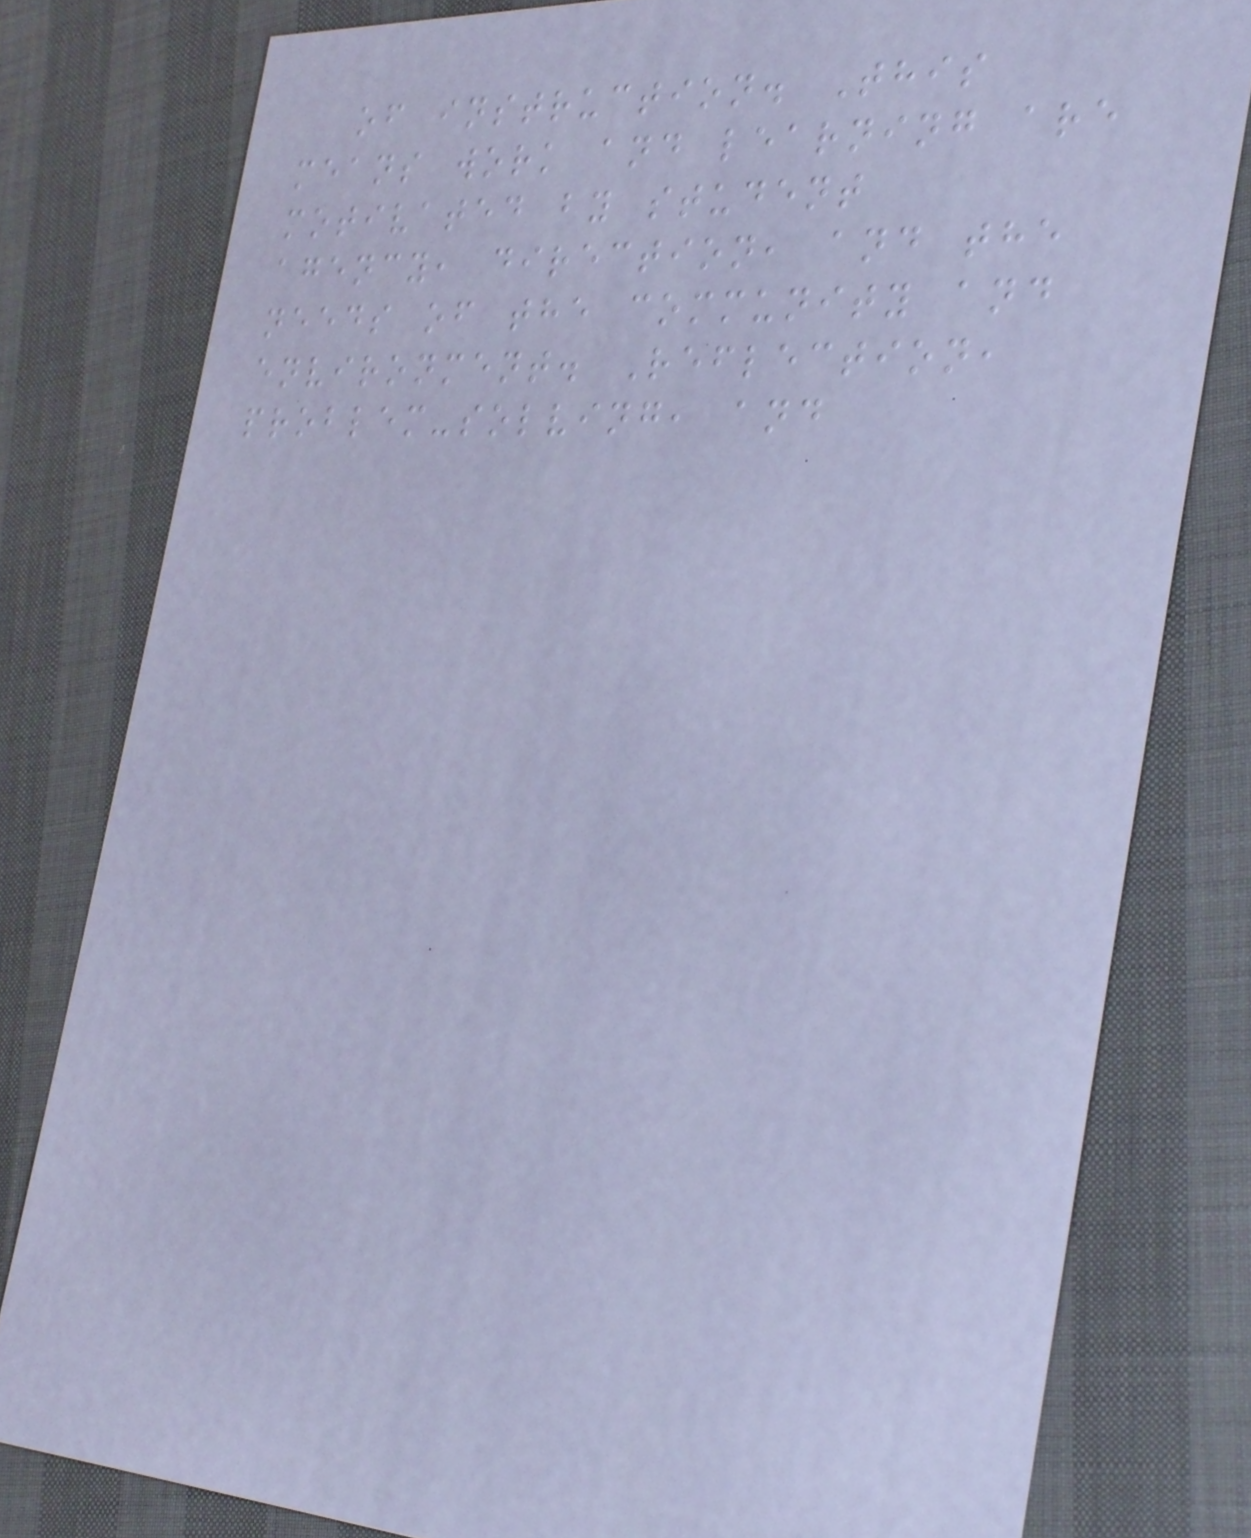of instruction. This
means work and learning are
motivated by student
agency, direction, and the
needs of the community and
environment. Reflection,
problem-solving, and
